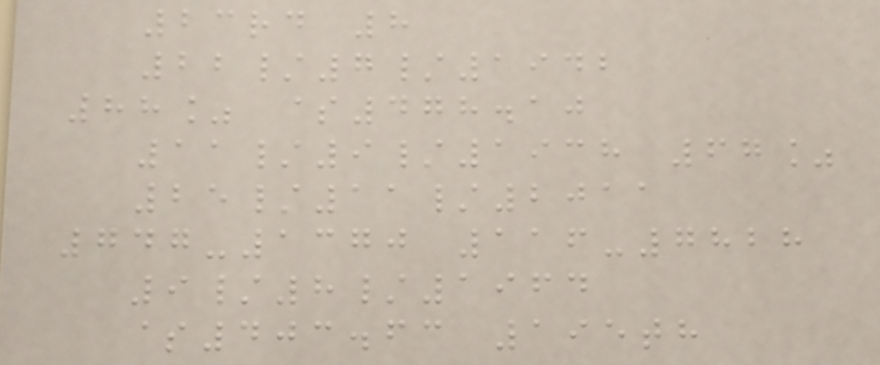23rd 8
22/7/1942
88% $478.10
11/9/1938 67%
25/11/2011
747-1370 116-7828
9/8/1964
$403.63 195th
